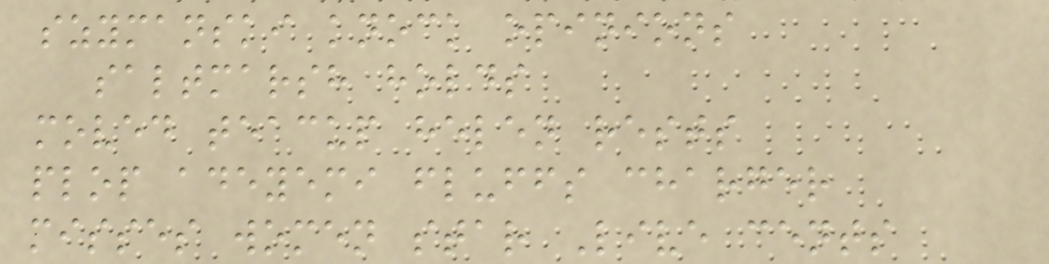szymanski knock opinions
saltmarsh holds
moved teacup helen rests
plop adeyemi fluffs charger
misses women star Live cents
